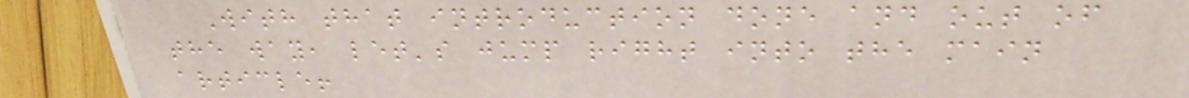With that introduction done and out of
the way, let's jump right into the main
article!
